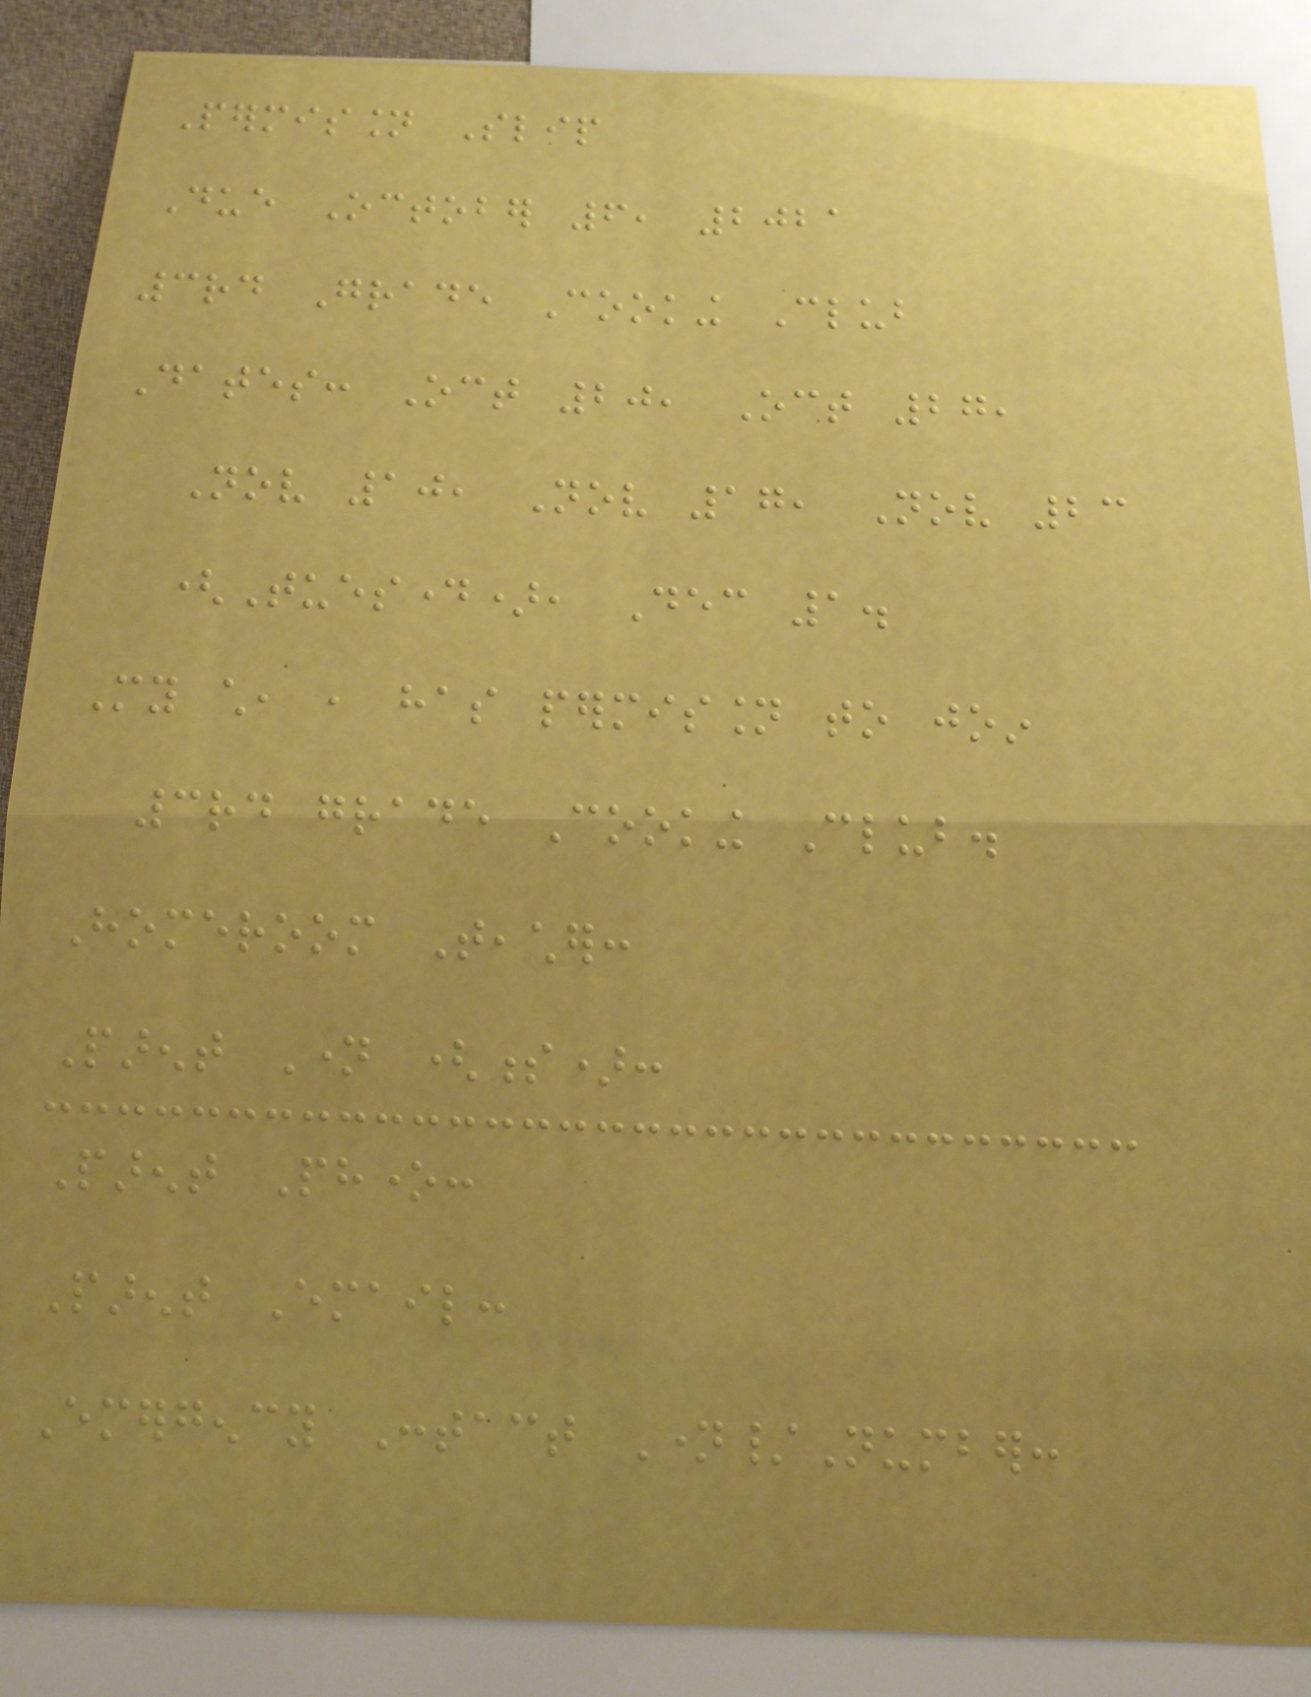Permission Slip
Due October 6, 2021
3rd Grade Cooking Club
Dates: Oct 20, Oct 27,
Nov 10, Nov 17, Nov 23
(Tuesday), Dec 1.
My child, , has permission to join
3rd grade Cooking Club.
Homeroom Teacher:
Parent Name (s):
Parent Phone:
Parent Email:
Emergency Contact Name/Number:
